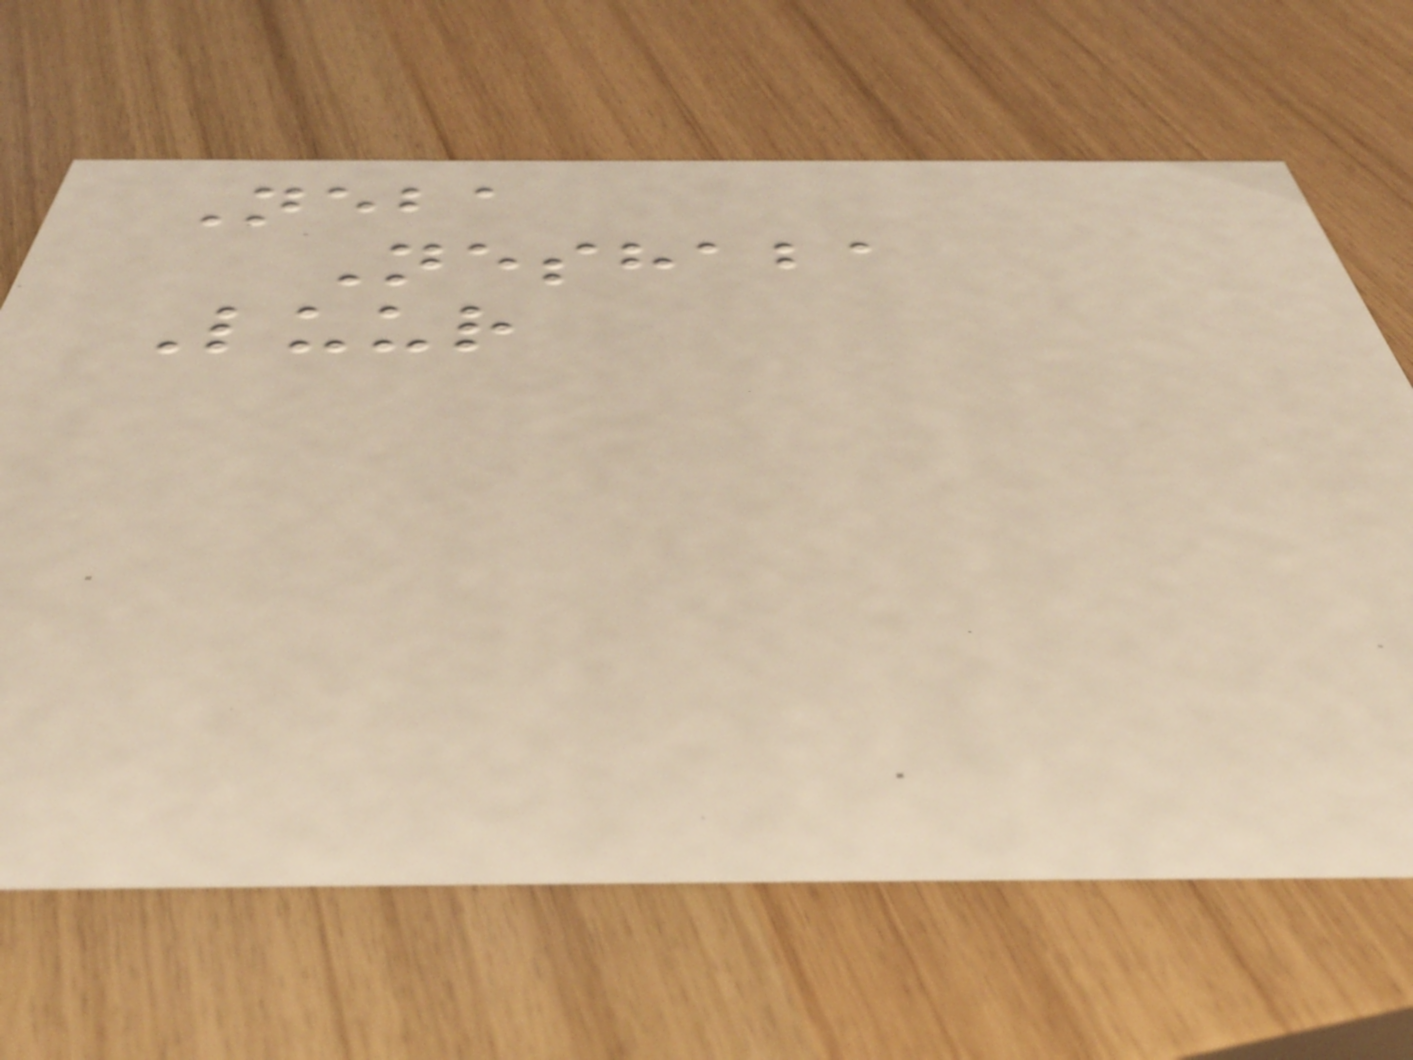Neba
Neshaba
Luur
